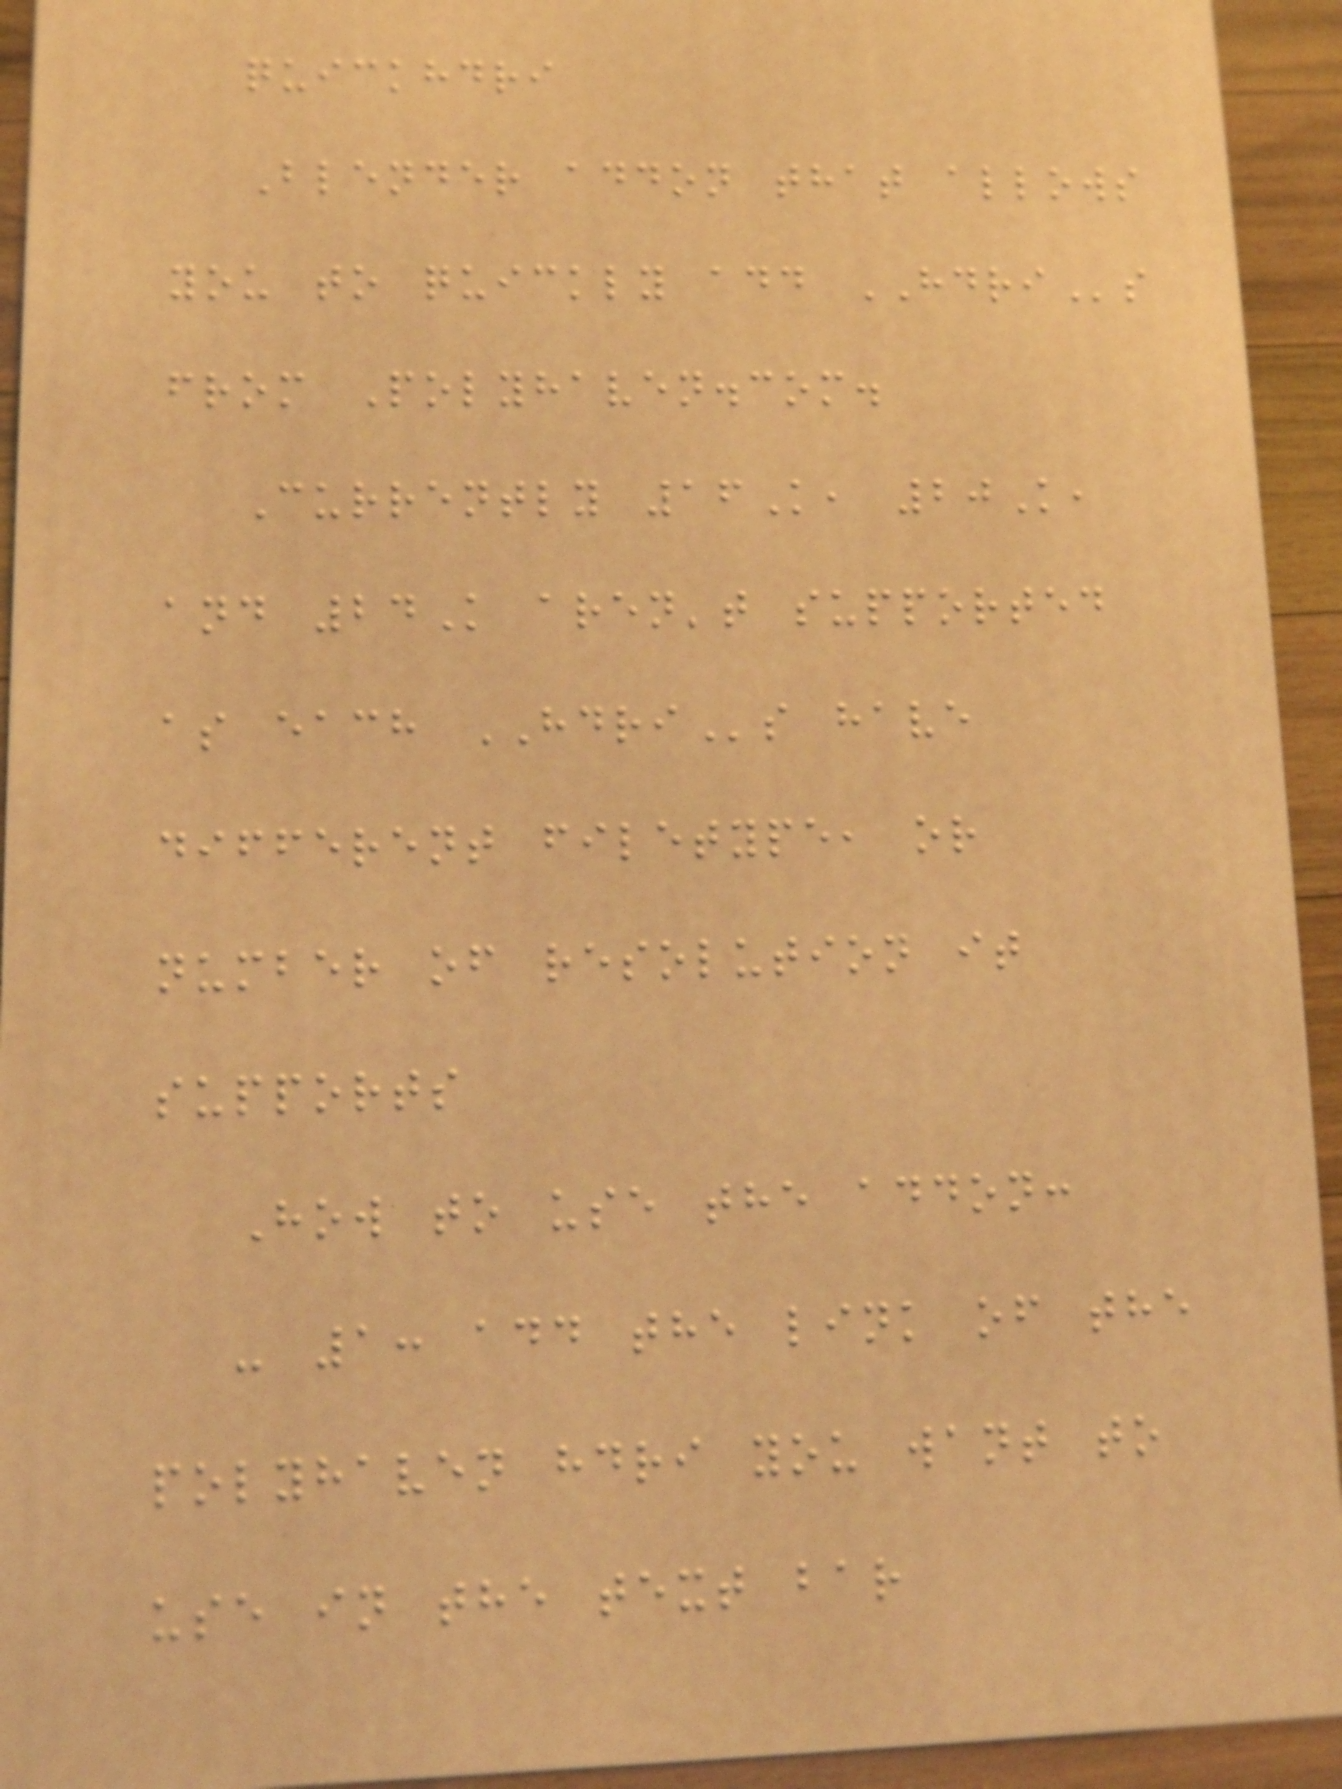quickhdri
Blender addon that allows
you to quickly add HDRIs
from Polyhaven.com.
Currently 16K, 20K,
and 24K aren't supported
as each HDRIs have
different filetype, or
number of resolution it
supports
How to use the addon:
- 1: add the link of the
polyhaven hdri you want to
use in the text bar
